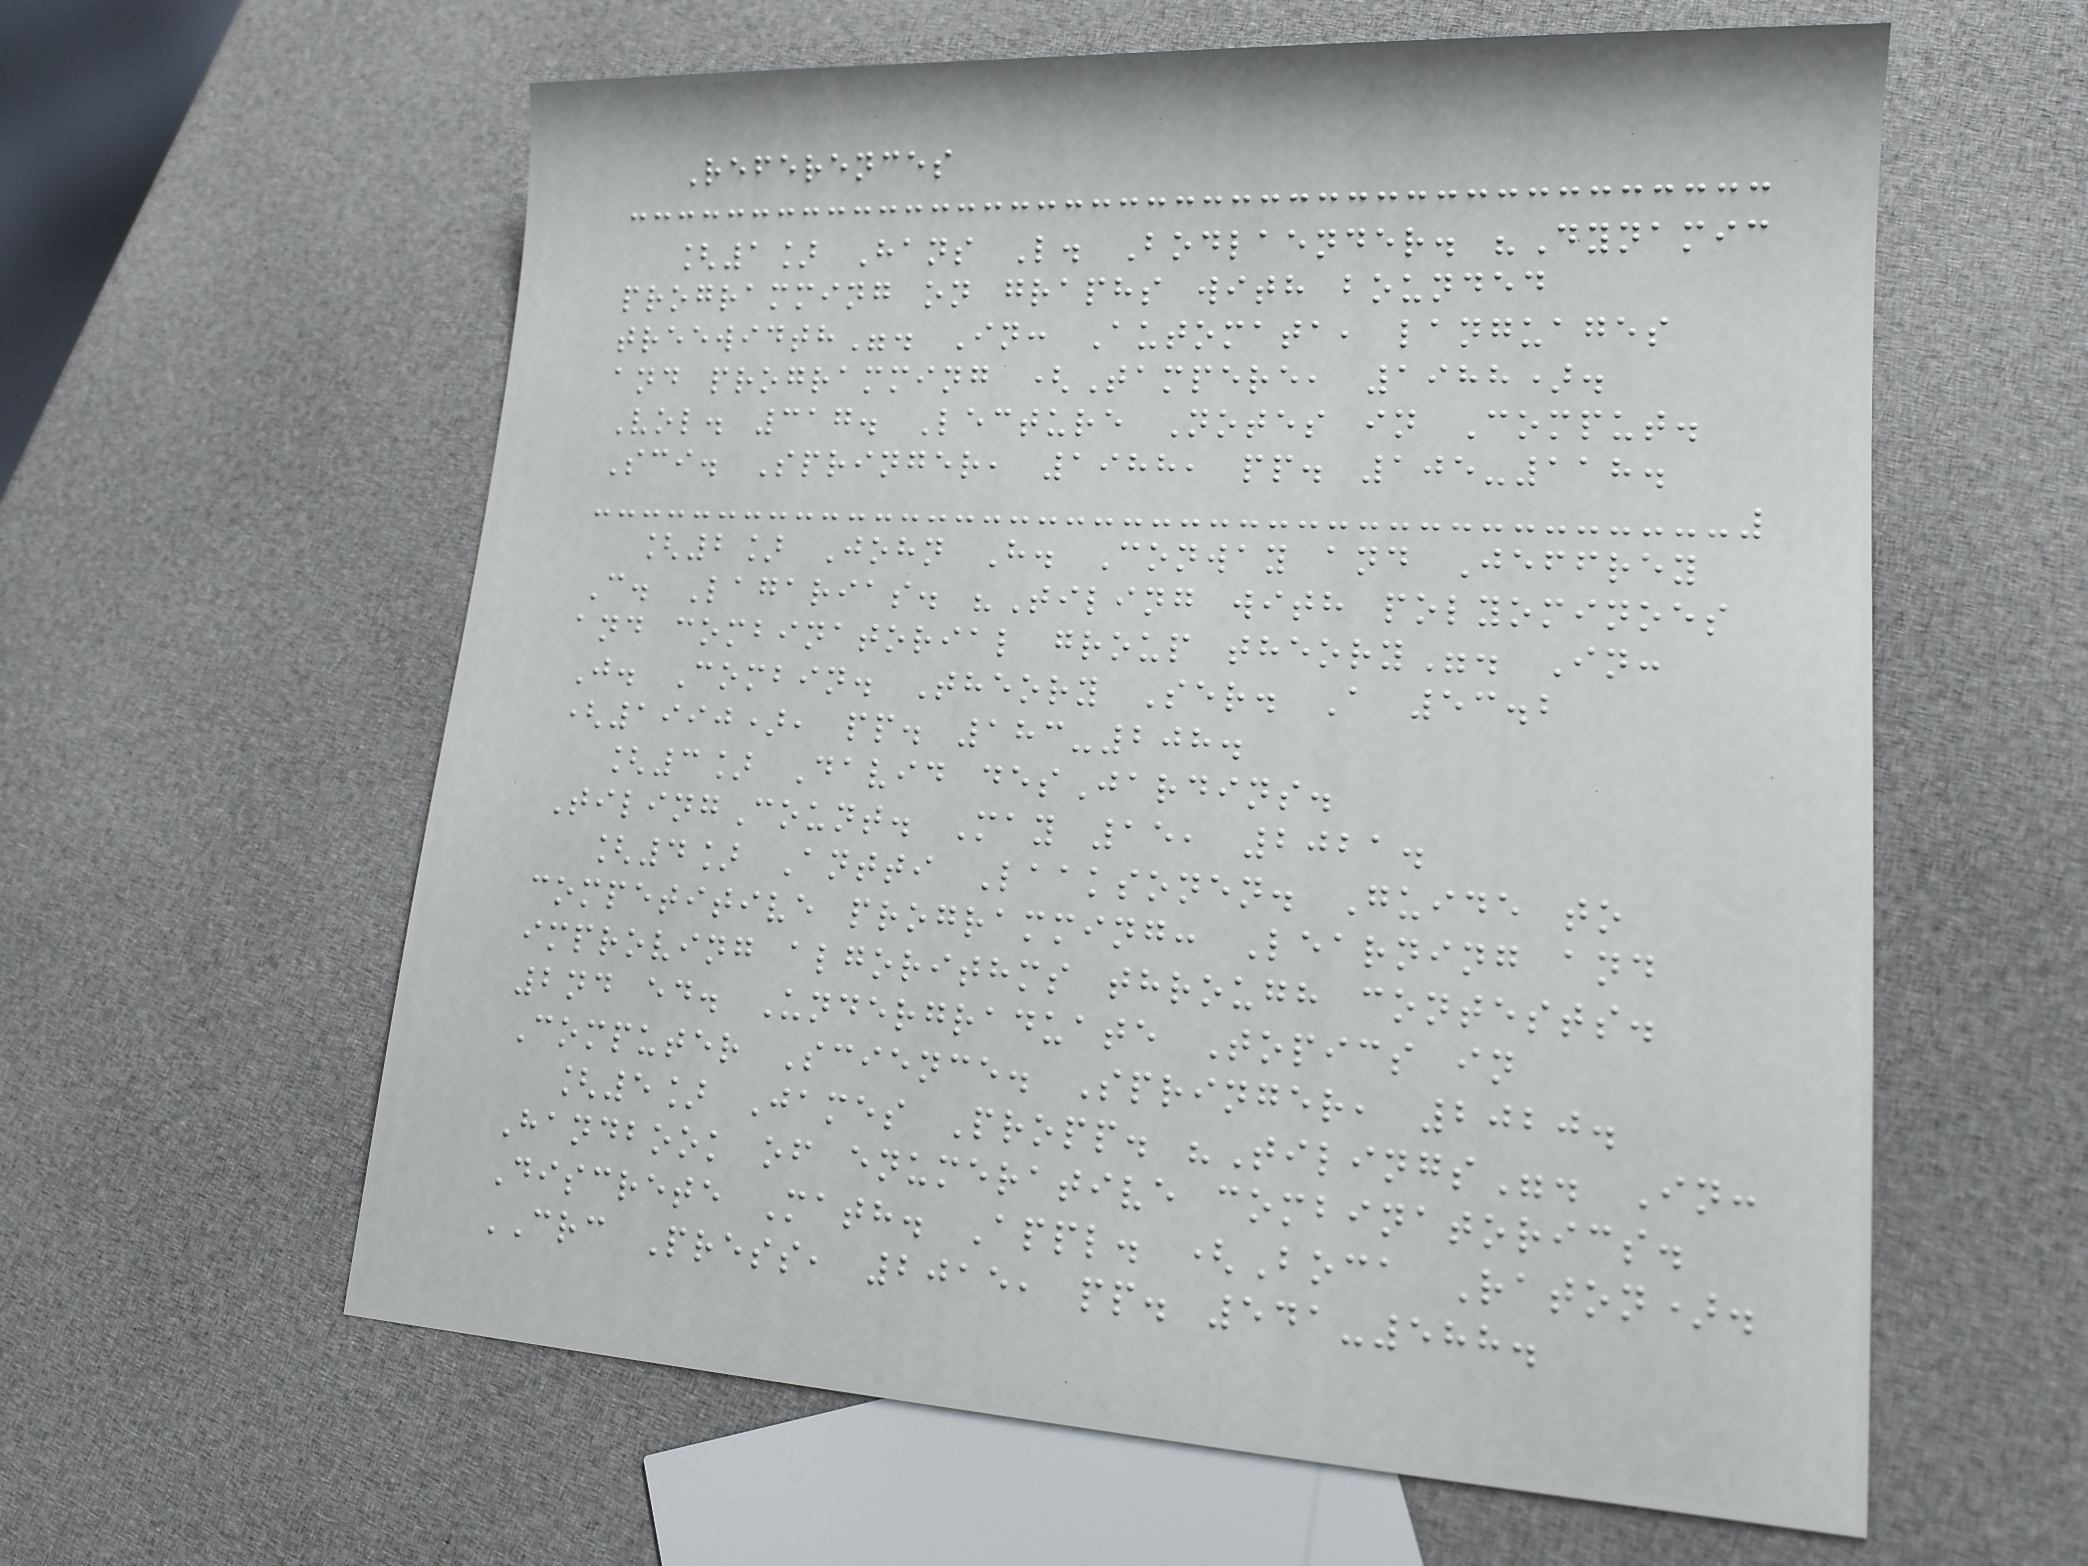References
[1] Hans L. Bodlaender. "Dynamic
programming on graphs with bounded
treewidth". In: Automata, languages
and programming (Tampere, 1988).
Vol. 317. Lecture Notes in Comput.
Sci. Springer, 1988, pp. 105-118.
[2] John H. Conway and Jeffrey
C. Lagarias. "Tiling with polyominoes
and combinatorial group theory". In:
J. Combin. Theory Ser. A 53.2
(1990), pp. 183-208.
[3] David desJardins.
TilingCount. May 15, 2021.
[4] Antti Laaksonen. Guide to
competitive programming: Learning and
improving algorithms through contests.
2nd ed. Undergraduate Topics in
Computer Science. Springer, 2020.
[5] James Propp. "Tilings". In:
Handbook of enumerative combinatorics.
Discrete Math. Appl. (Boca Raton).
CRC Press, 2015, pp. 541-588.
